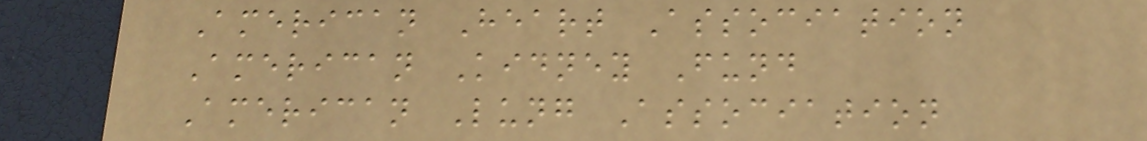American Heart Association
American Kidney Fund
American Lung Association
